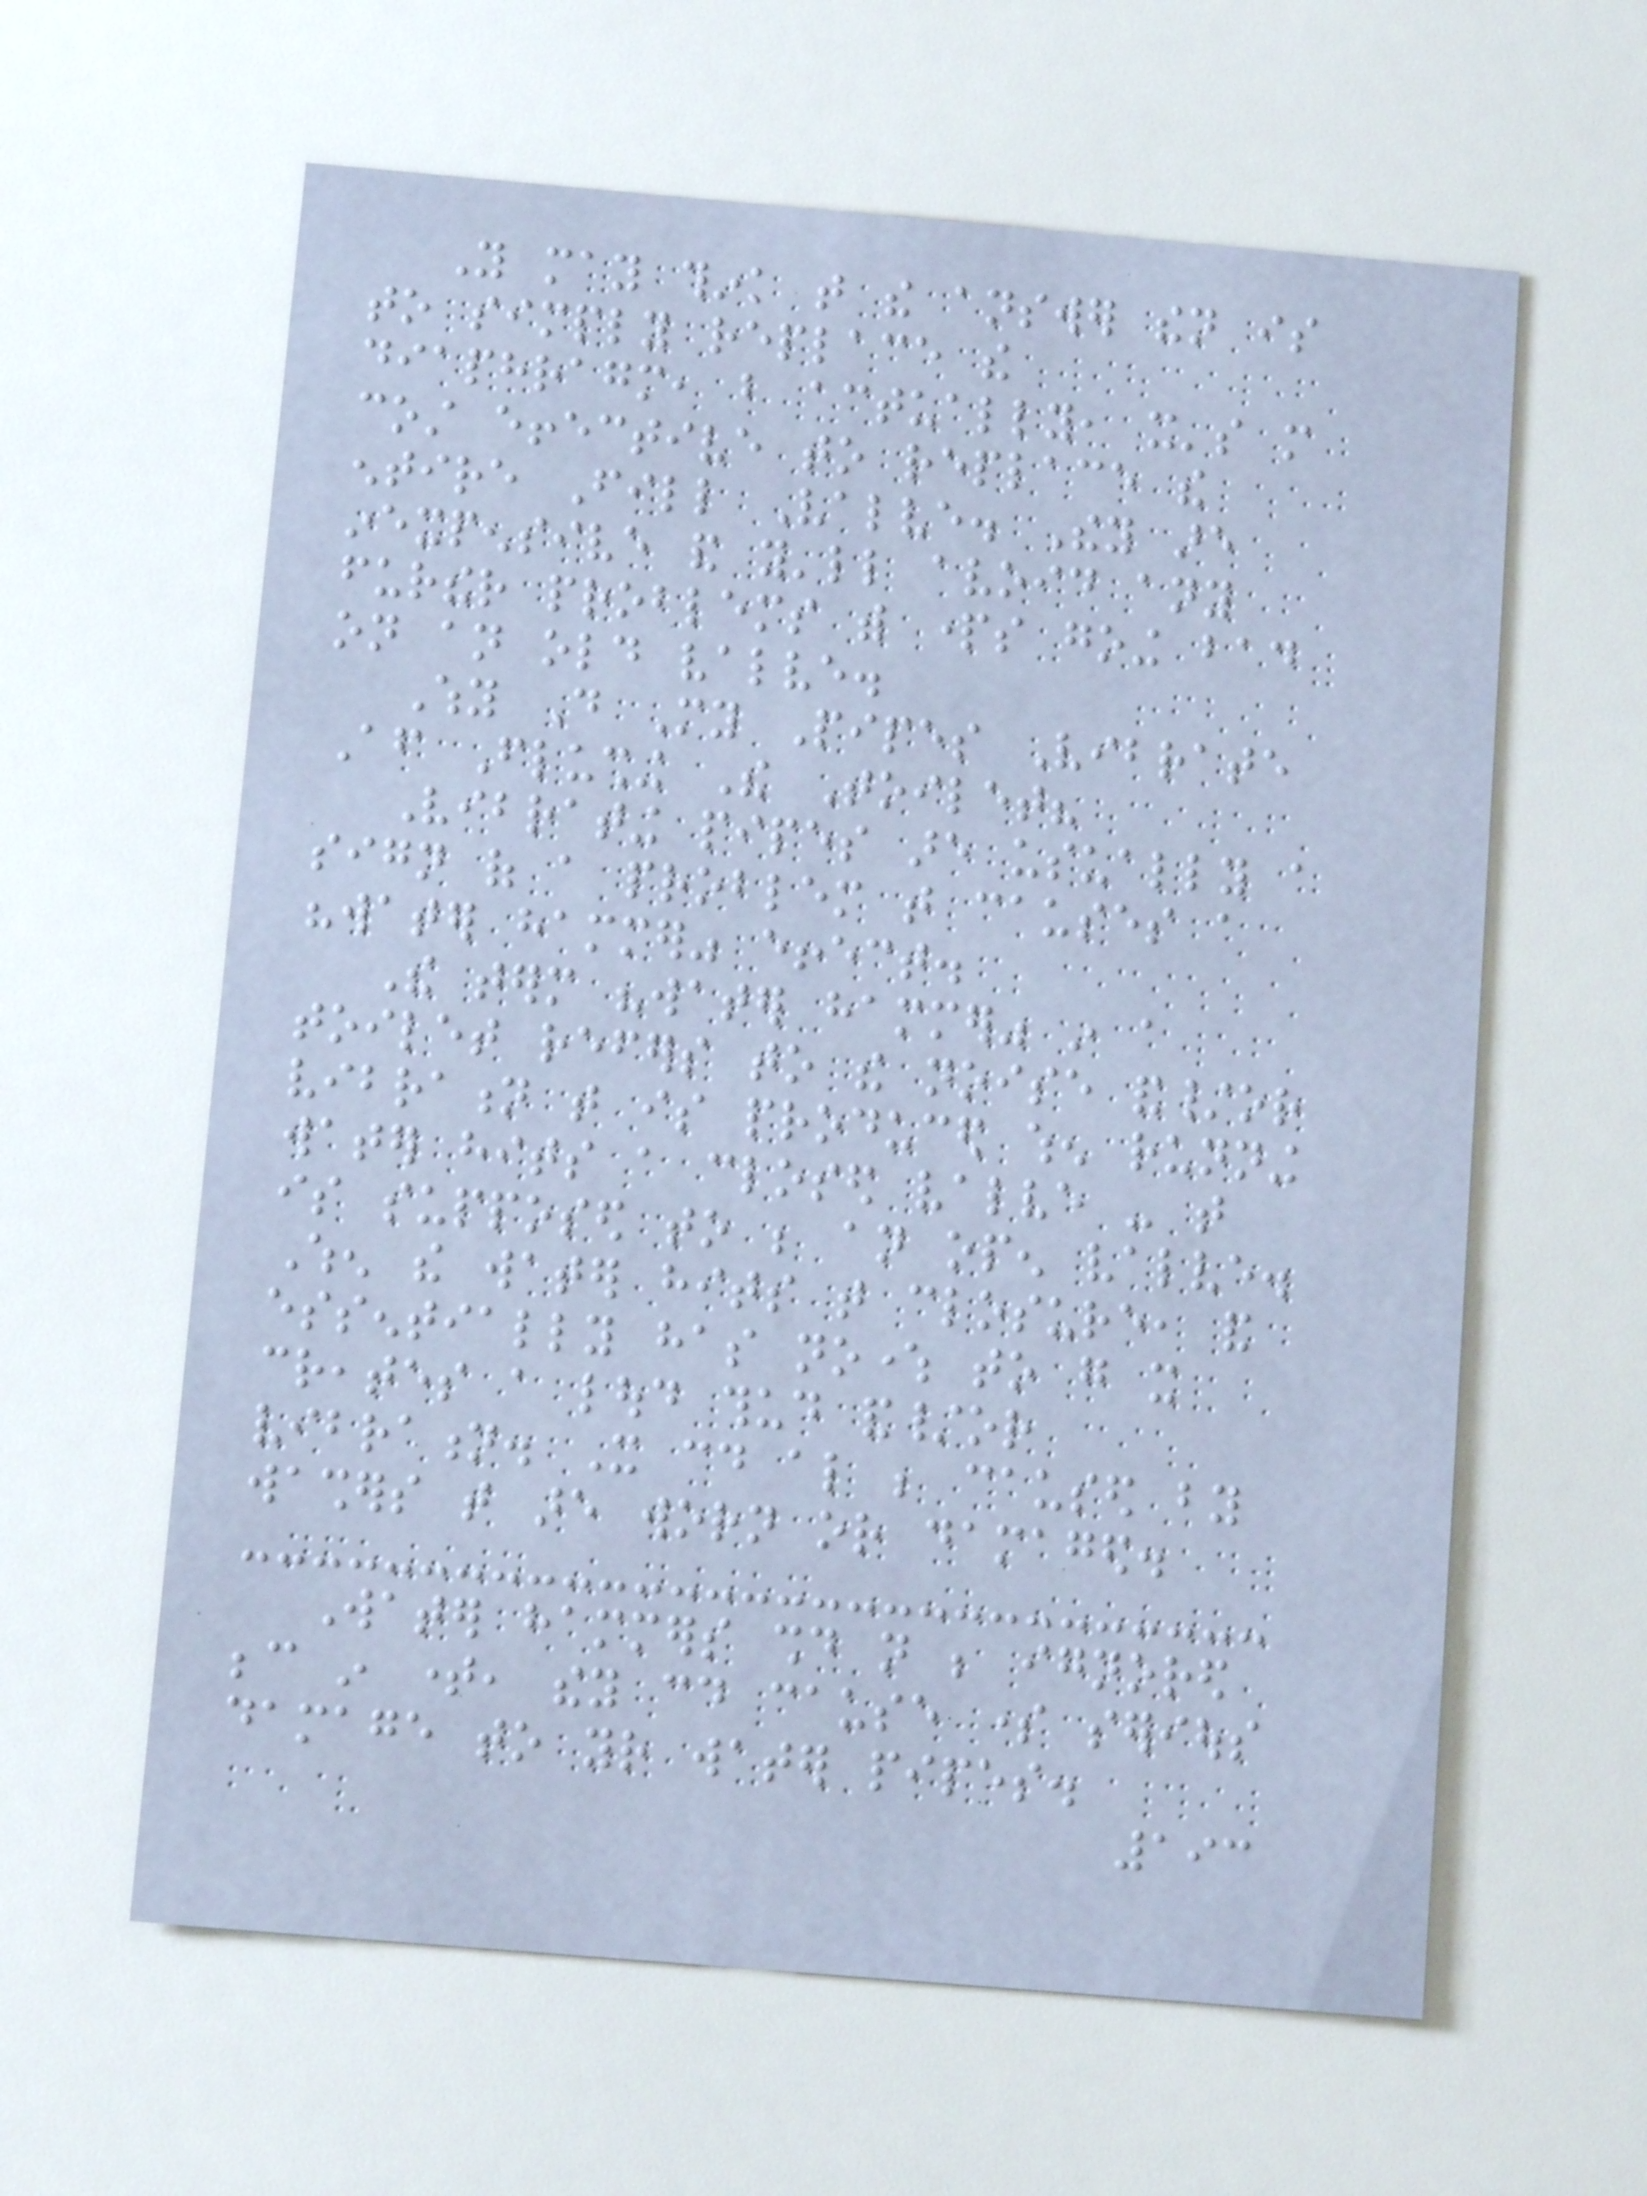You may think that the answer then is
to simply replace the
diaphragm, but actually, it's more
cost effective to replace the
entire Fill Valve. They are
inexpensive and you'll avoid any
further problems with parts going bad
on an old valve.
Why Do My Pipes Vibrate
After Flushing The Toilet?
Vibrating pipes are usually a
sign of a problem that causes a
"water hammer" effect.
The term "water hammer" in a
toilet refers to the noise and/or
vibration that is produced when running
water hits a closed valve - that
is supposed to be an open valve.
When the water hits that closure, and
essentially has nowhere to go it
creates a loud thud and/or
vibration. It could also be caused by
washers that are worn or damaged.
Water hammers should not be ignored
because in time, they could cause some serious
damage to your water pipes.
193
